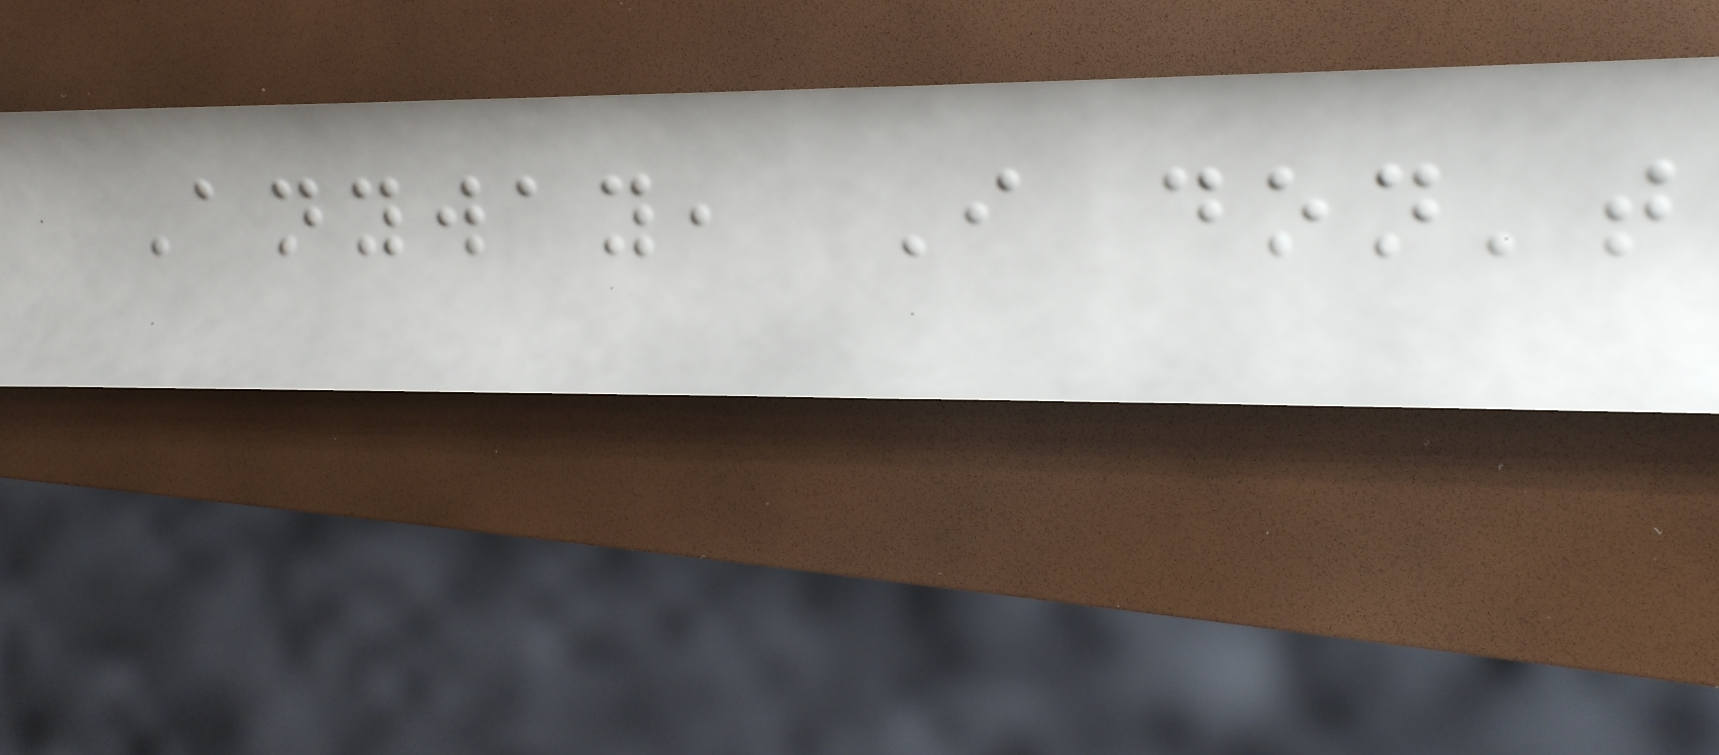Anyway, I don't
